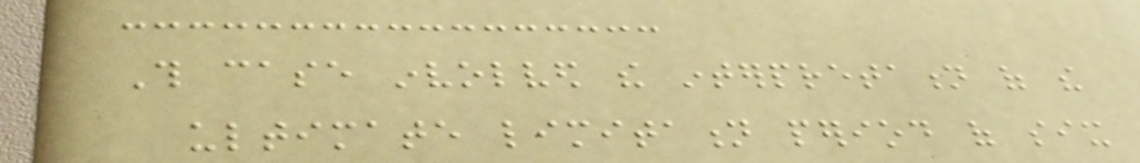This case involved the interpretation of the
ultimate limitation period of six
